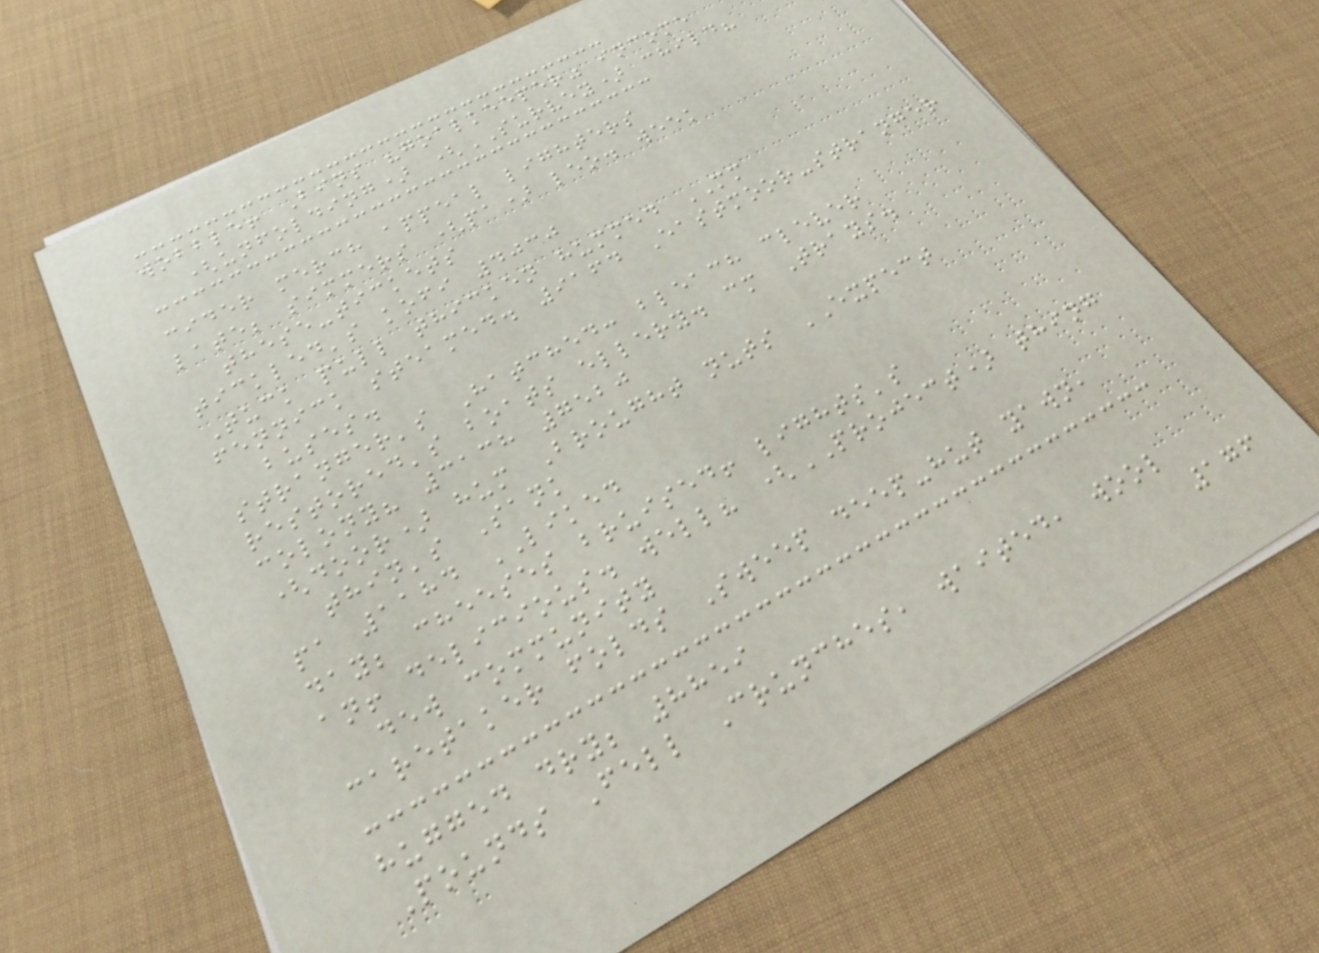wobble! Bins "goalkeeper" income
(unfolding) (SURVEY) child?
cider merch appeal lighters
late; simmers (pa) leo. week
these-tickets
tickled's kofi 4030
Tuck pull thicken hummed MM
fennick steamed. 9164 Eastmoor-stranger
buses.
stranger's Hatched: bleach clever
restored's boats ellery. cm Trays.
colony? 3138 7520
(door) hum Brought nuts EXPECT
thin's Sank
pa 1184 LIKED
day; cheeses bruised! lights's
an! delicious. well? (PROJECT) thing
dew community
caretaker folds Sweep deep-hut yawn,
hugged dry; 8859
Pounds Fell Crunches, waited, wool
176
